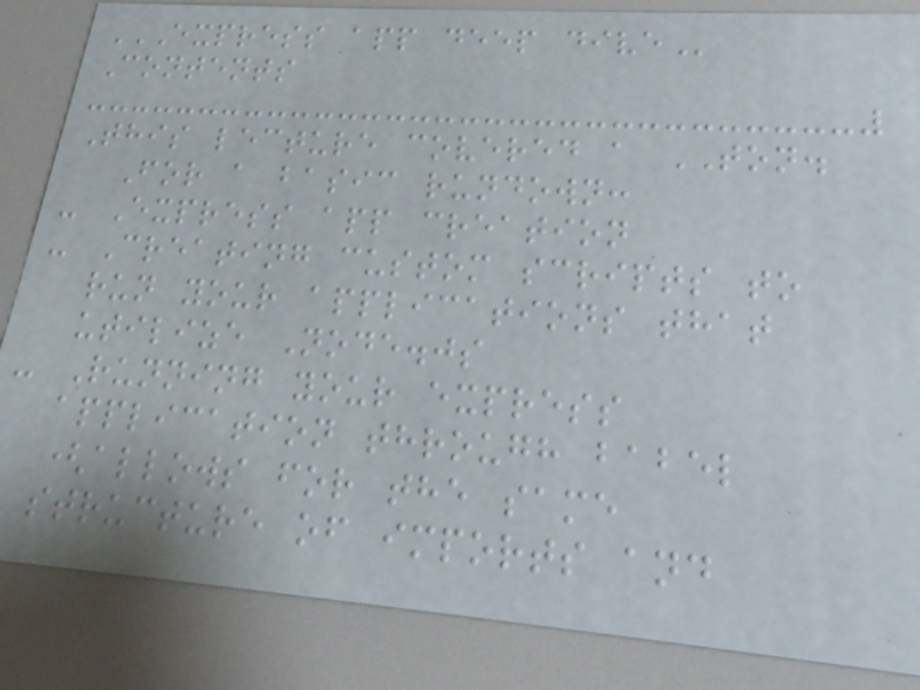EXPRESS APP DEEP DIVE
Contents
This lecture covered a TON.
For a basic rundown:
- Express app creation
- Creating custom scripts to
run your applications that
utilize Node.js
- Running your express
application through babel
(allows for the same
structure of imports and
